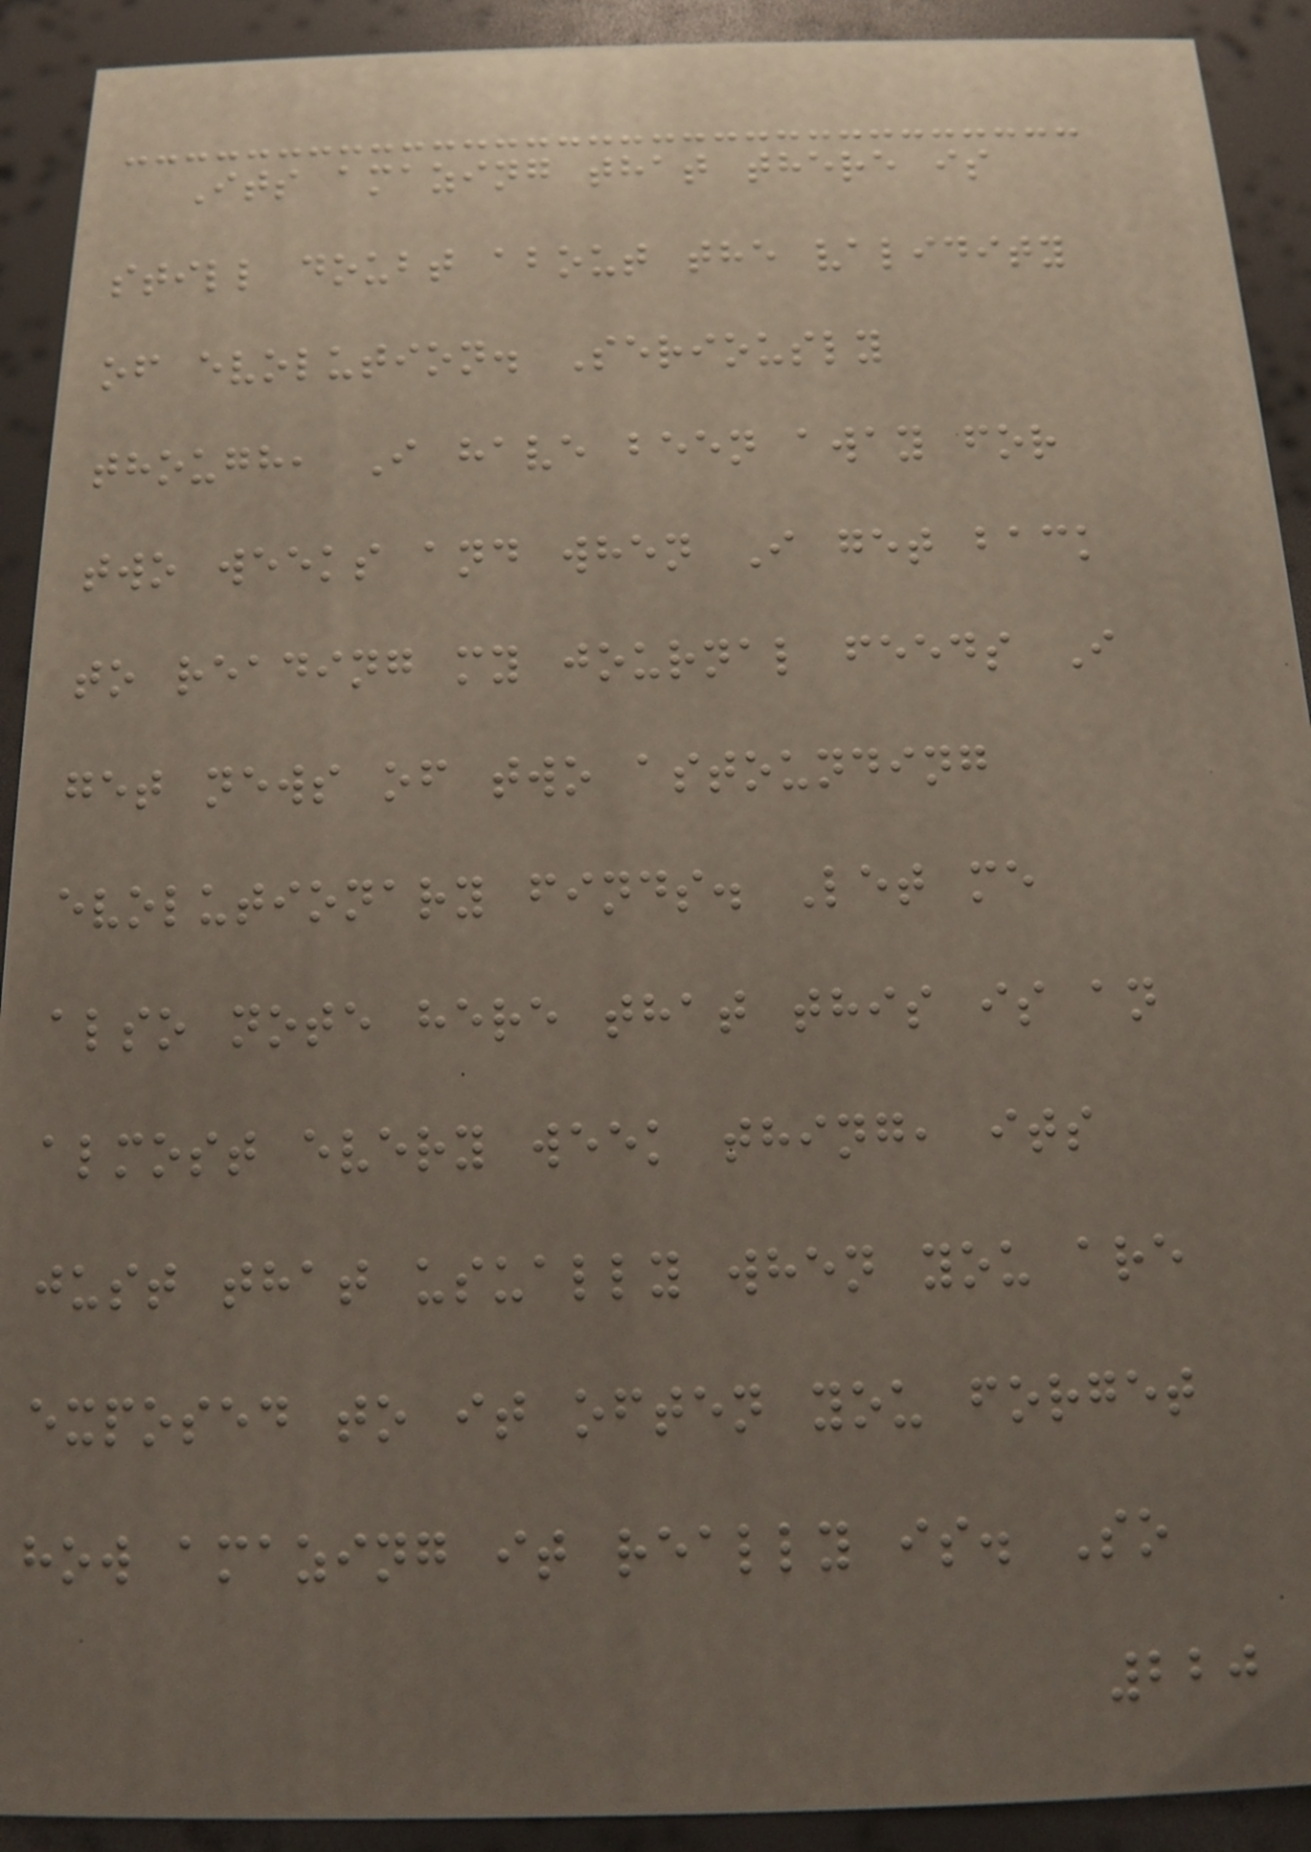Its amazing that there is
still doubt about the validity
of evolution. Seriously
though, I have been away for
two weeks and when I get back
to reading my journal feeds I
get news of two astounding
evolutionary finds. Let me
also note here that this is an
almost every week thing, its
just that usually when you are
exposed to it often you forget
how amazing it really is. So
220
